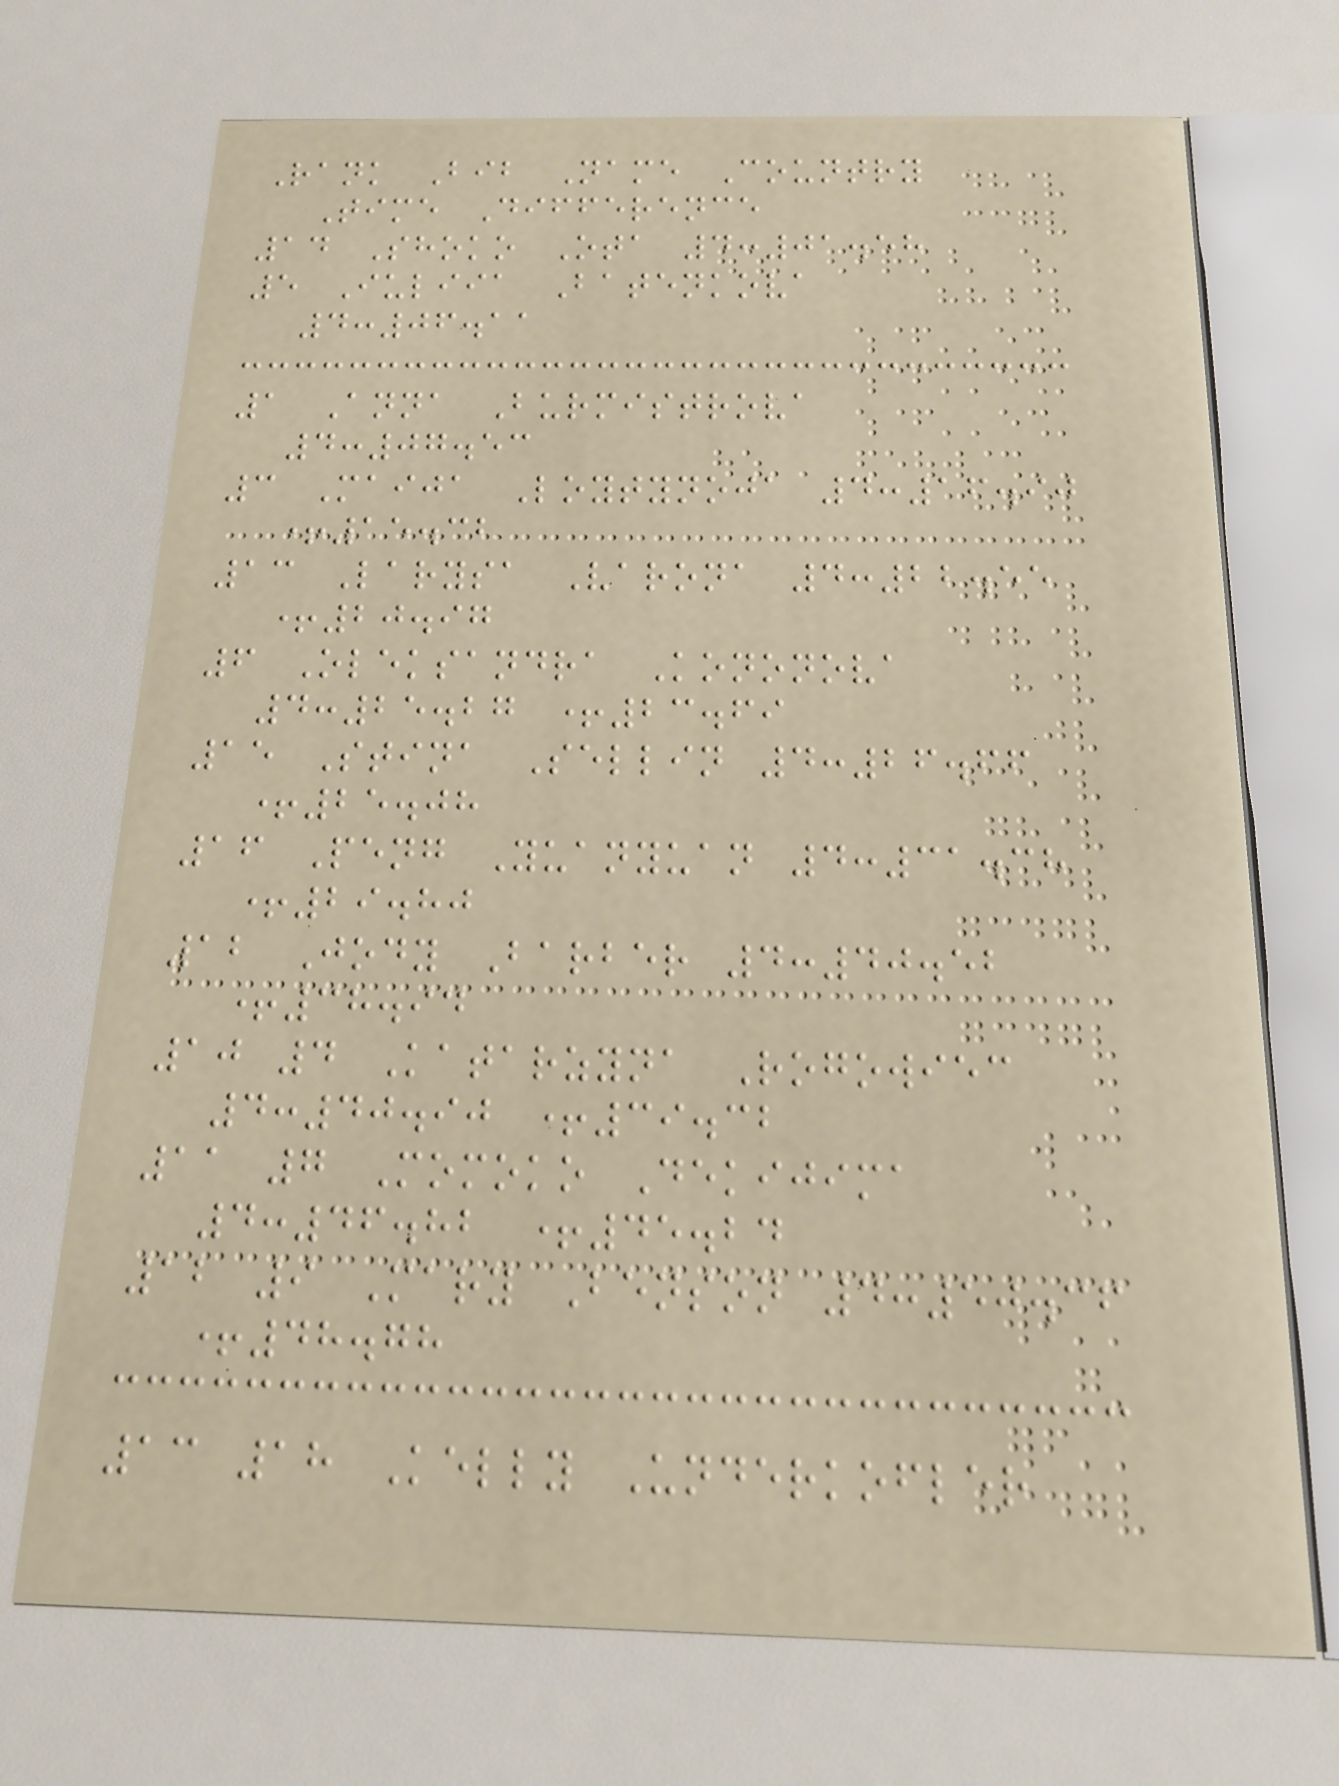Rank Bib Name Country
Time Difference
14 Shoko Ota 4:01.58
5 Iuliia Batenkova
4:06.11
1 Anna Burmistrova
4:07.53
3 Maija Loytynoja 4:16.90
+15.32
13 Larysa Varona 4:22.55
+20.97
6 Oleksandra Kononova
4:25.27 +23.69
15 Stina Sellin 4:26.66
+25.08
16 Peng Yuanyuan 4:31.38
+29.80
12 Jody Barber 4:40.52
+38.94
10 4 Katarzyna Rogowiec
4:40.90 +39.32
11 7 Momoko Dekijima
4:46.82 +45.24
12 9 Mary Benson 4:50.36
+48.78
13 18 Kelly Underkofler
